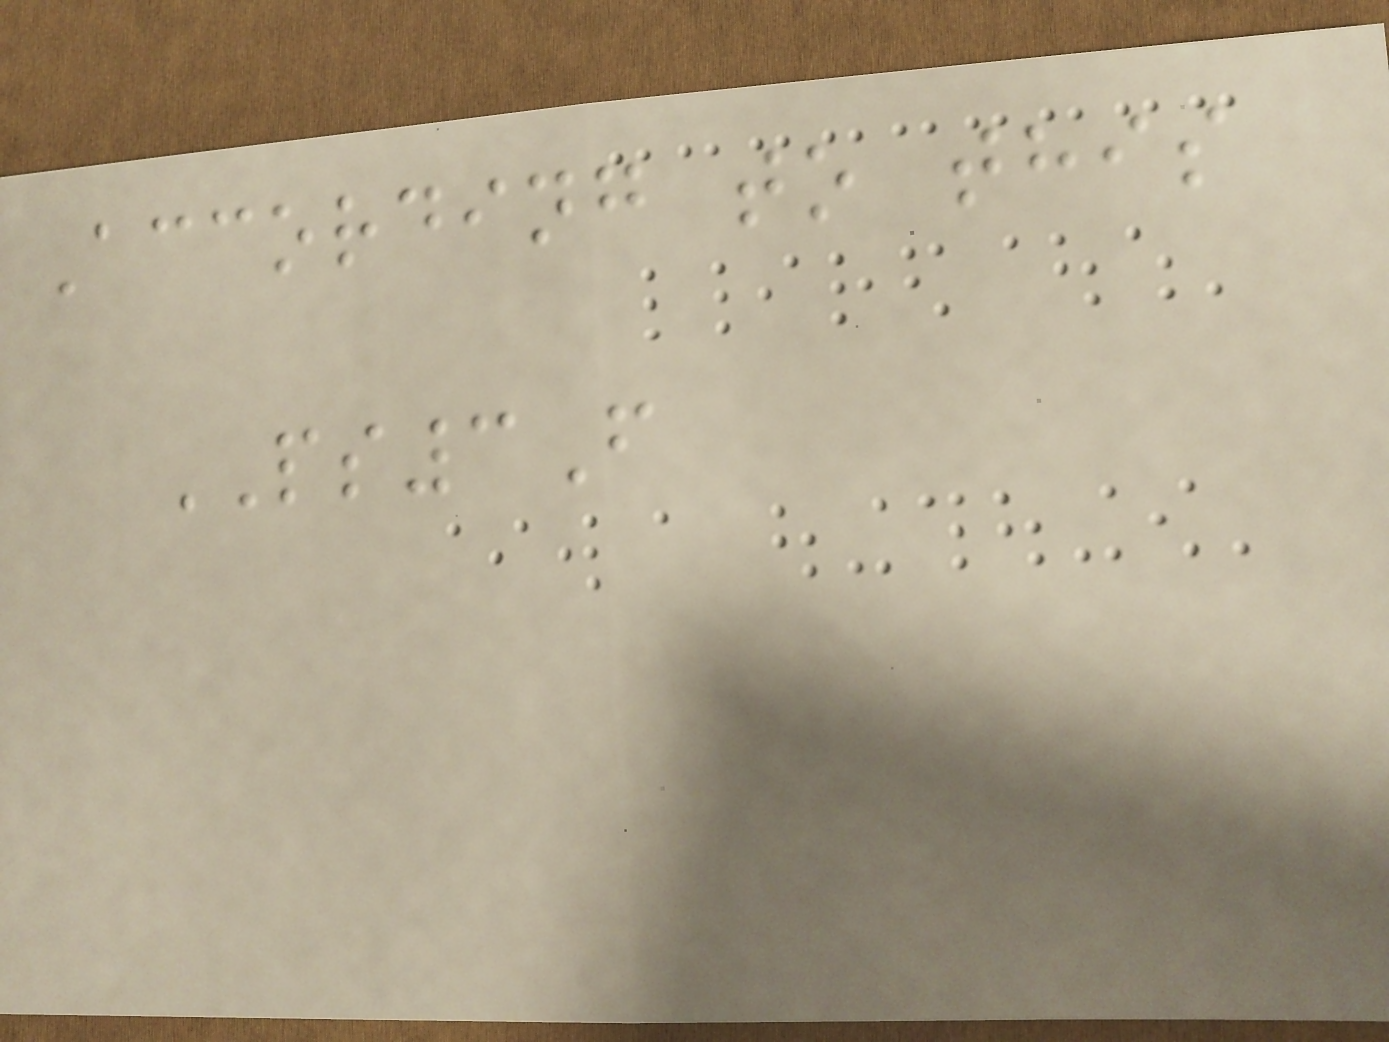According to this
PS3F
